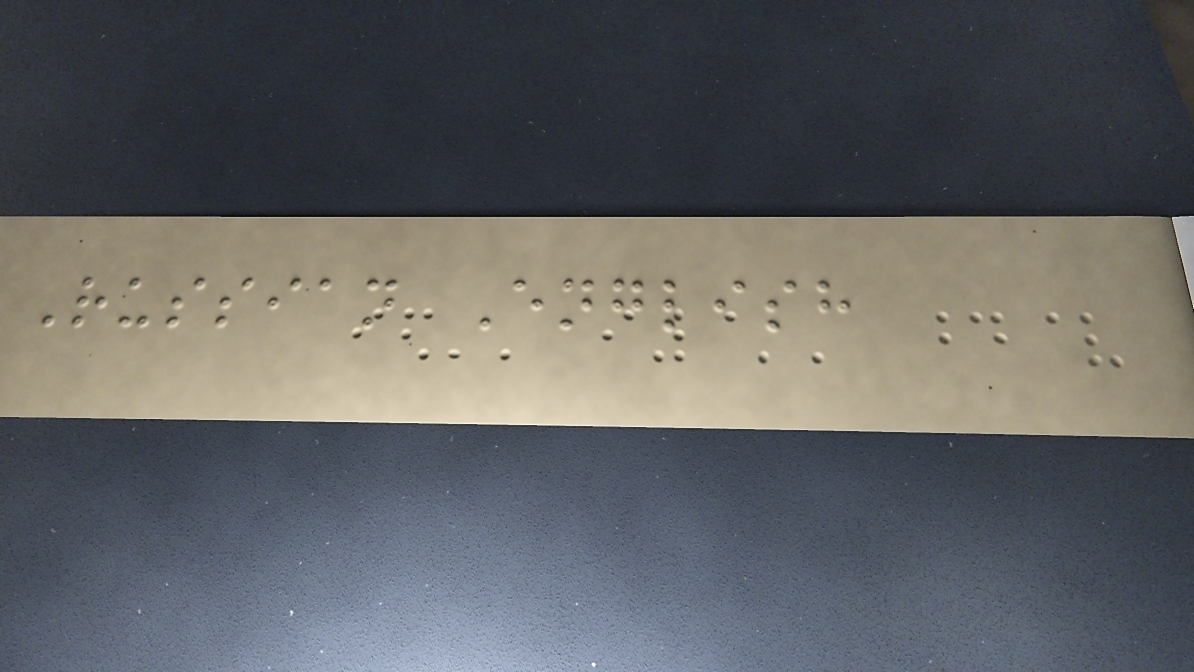Russian English
